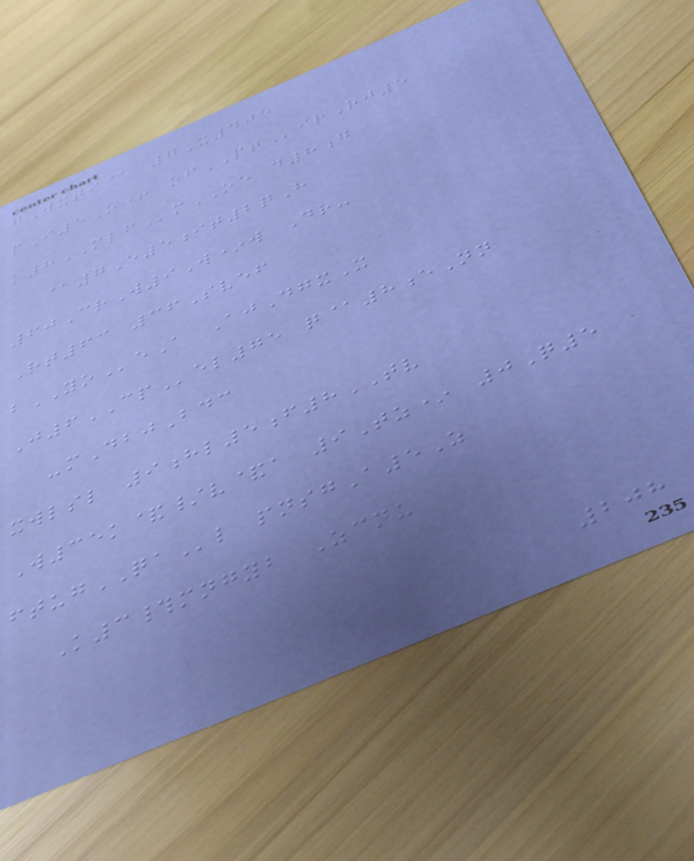gWxti@ 7X405
pI5O+ ofPTirRj5
k8MLFmOE d8g
@7E5it2qH
60CrW9W*w Dr-
Rt63 36Svef
bYOeA AjDgxX
J6CPel75 q@8eNn
-mDbjBdc
xwlsl 9hl5f8TV
W35k&/v&a 9Tz* 0Q5
ftugQAl pnsgA5Z
K3#mngyb Zcnu
208
